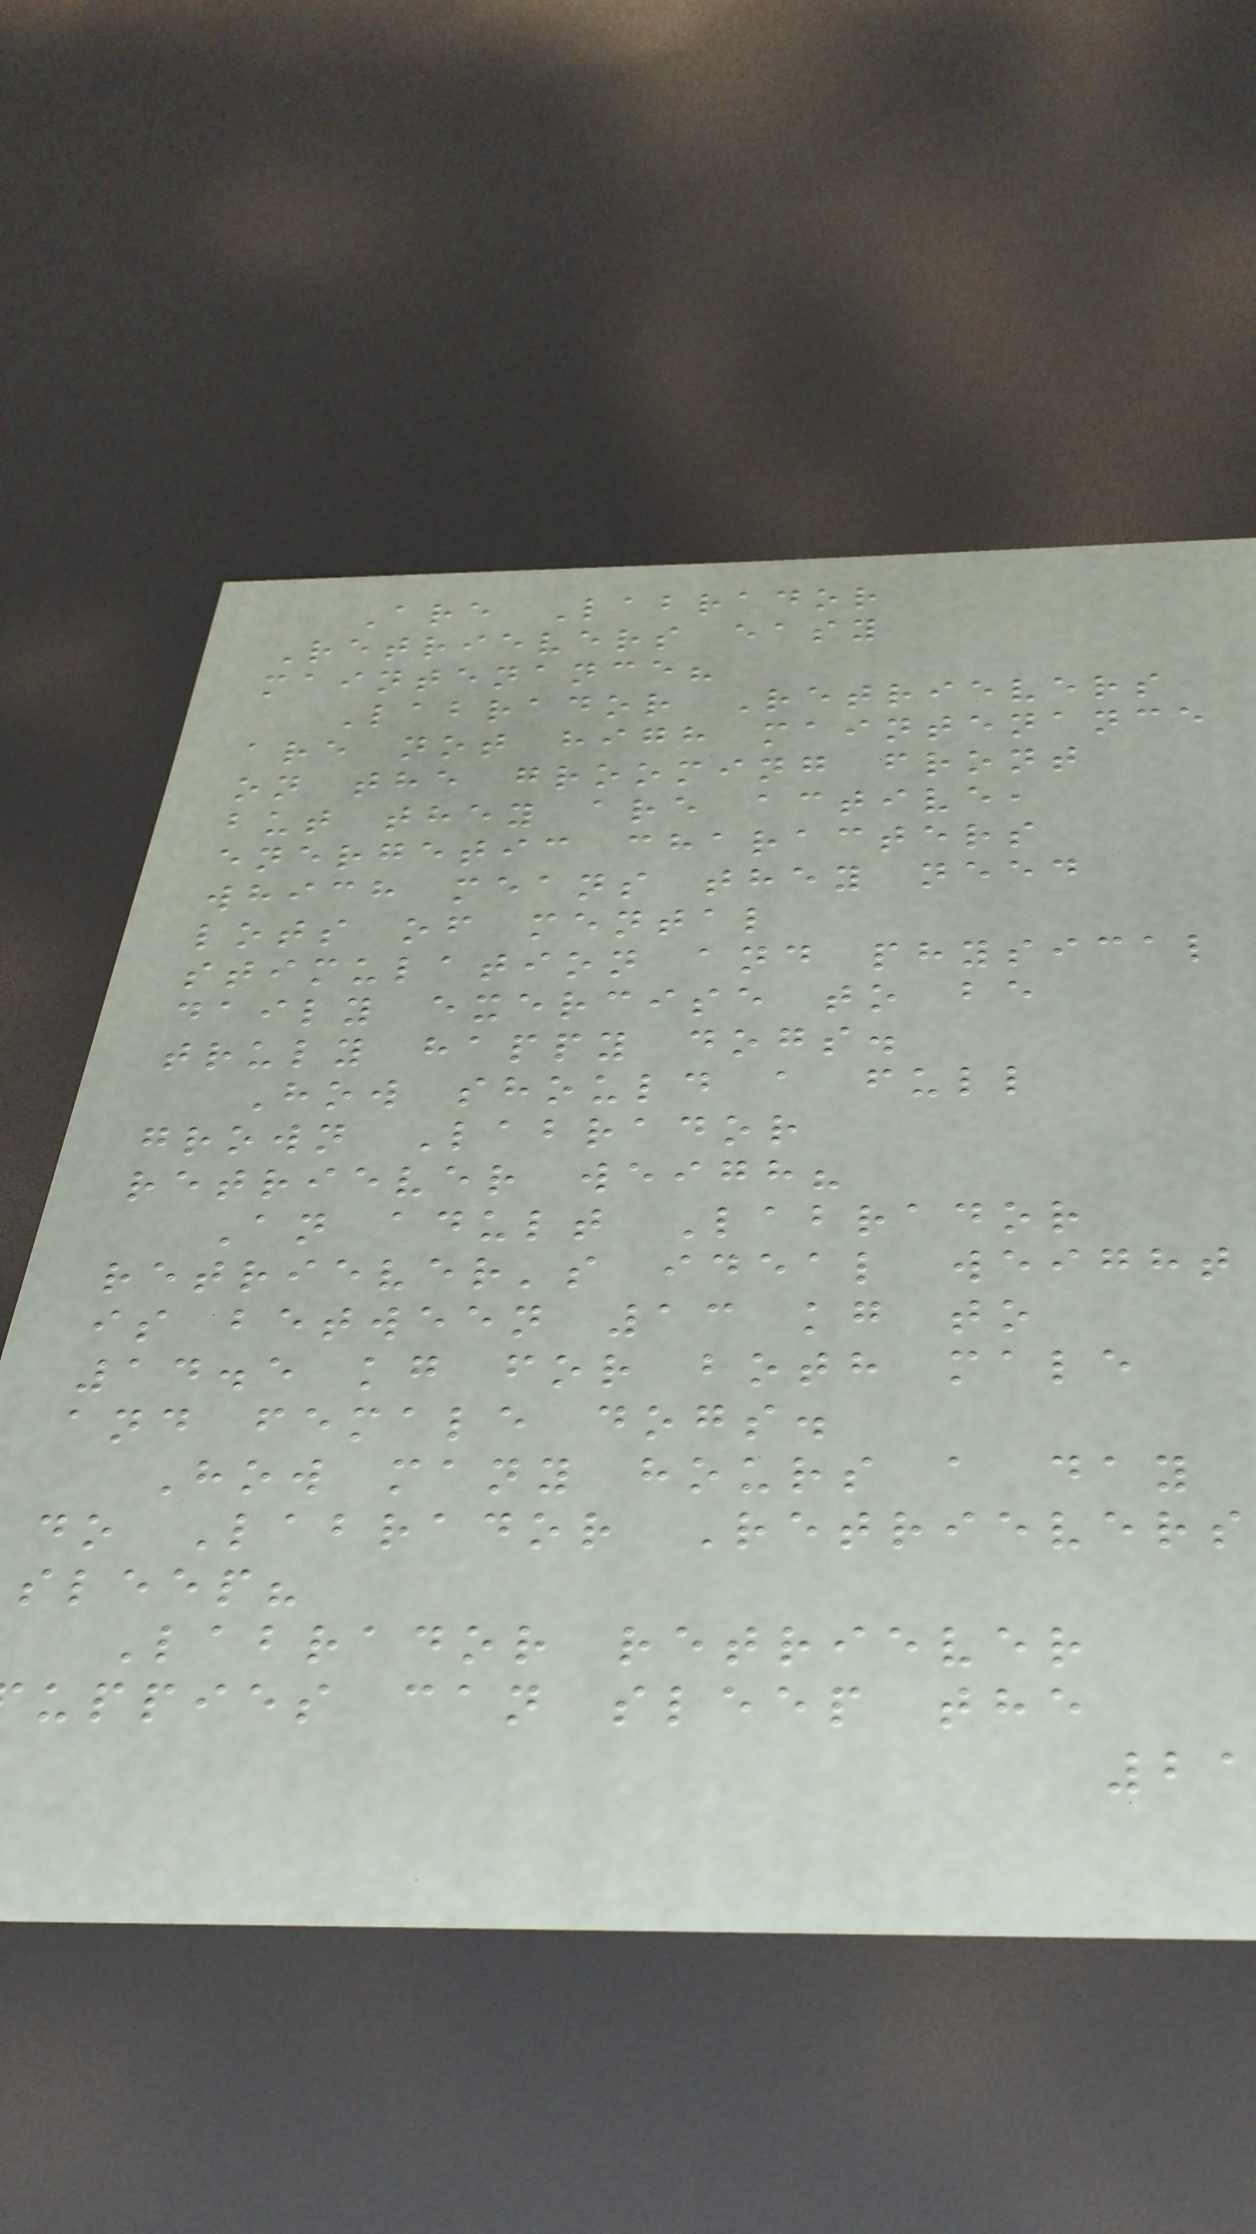Are Labrador
Retrievers easy
maintenance?
Labrador Retrievers
are not high maintenance
on the grooming front
but they are active,
energetic characters
which means they need
lots of mental
stimulation and physical
daily exercise to be
truly happy dogs.
How should a full
grown Labrador
retriever weigh?
An adult Labrador
retriever's ideal weight
is between 13 kg to
14.5 kg for both male
and female dogs.
How many hours a day
do Labrador Retrievers
sleep?
Labrador retriever
uppies can sleep the
21
